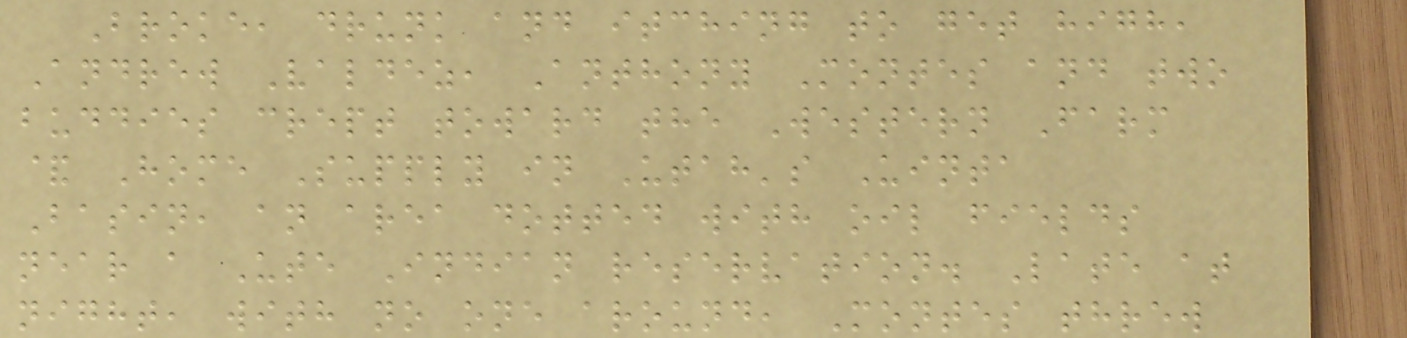Broke, drunk and itching to get high,
Andrew Valdez, Anthony Montes and two
buddies crept toward the Western Farm
& Home Supply in Utah's Uinta
Basin, an area dotted with oil fields
near a Ute Indian reservation. Late at
night, with no one around, Montes threw
